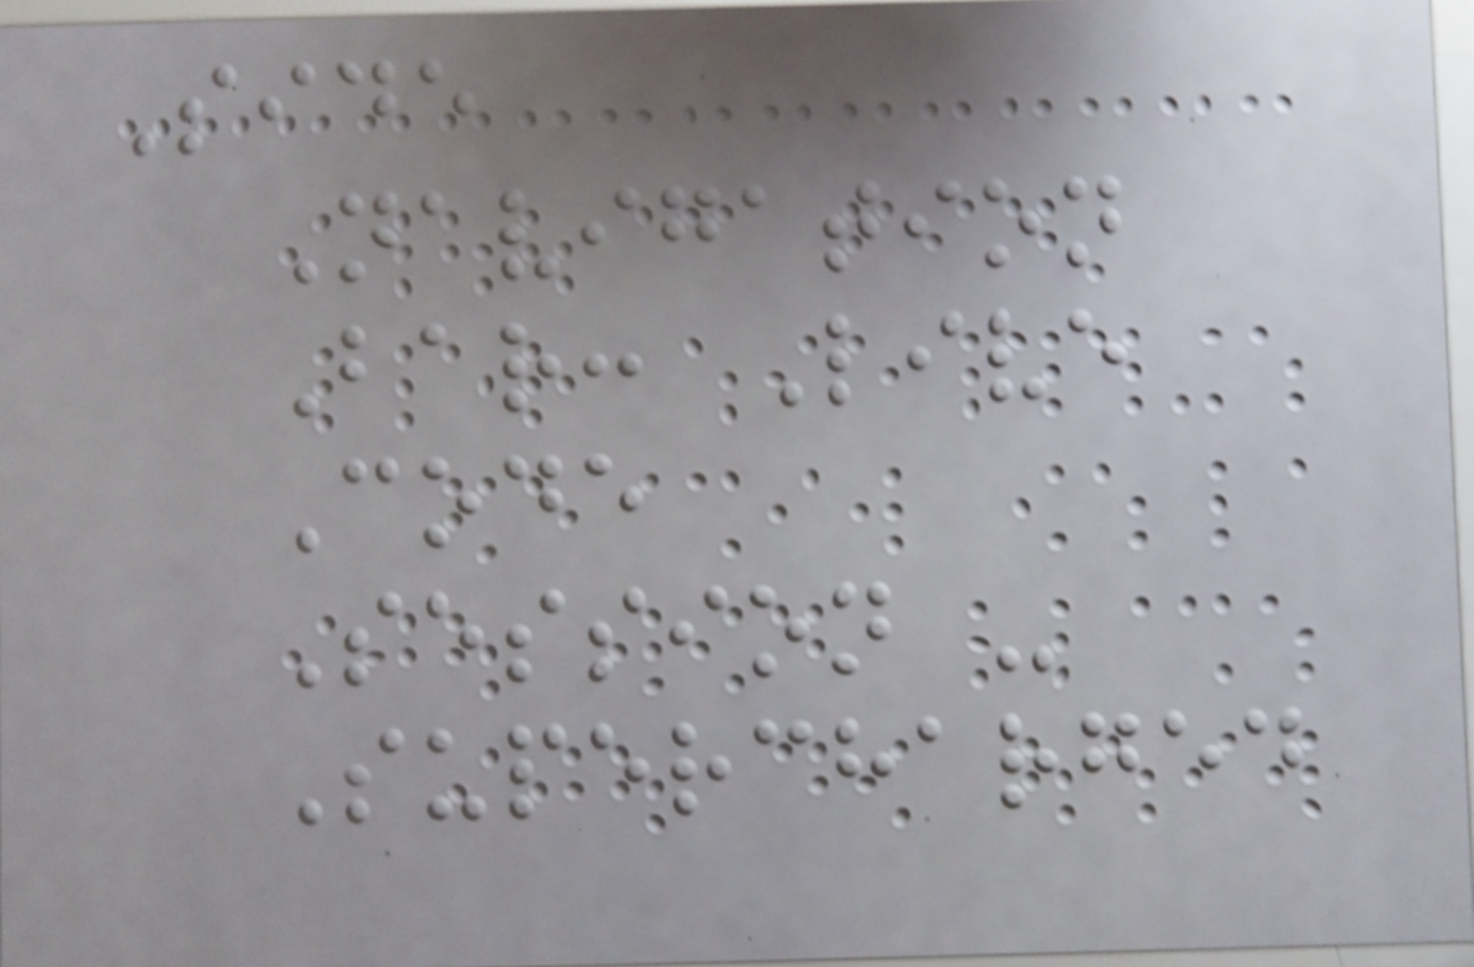Side
Navigation
Bar: Live
Code
Session -
Supercharged
